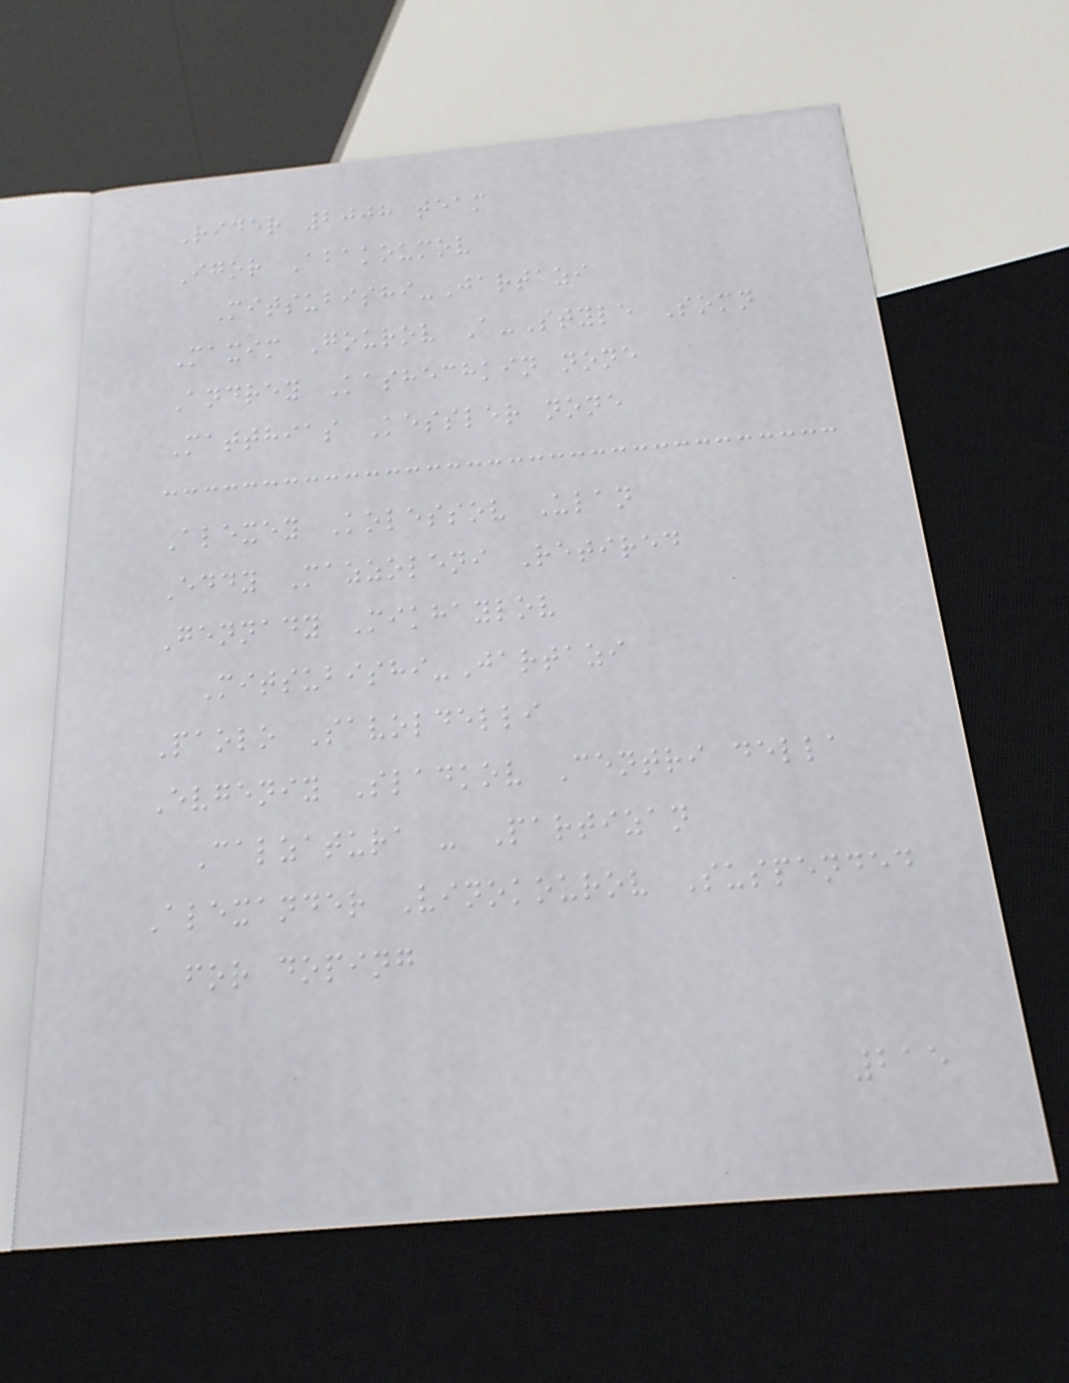Rider 2008 team
Igor Abakoumov
Mitsubishi-Jartazi
Maxim Gourov A-Style Somn
Andrey Kashechkin none
Matthias Kessler none
Alexey Kolessov Ulan
Eddy Mazzoleni Retired
Gennady Mikhaylov
Mitsubishi-Jartazi
Paolo Savoldelli
Evgeniy Sladkov Centri della
Calzatura - Partizan
Alexander Vinokourov Suspended
for doping
215
